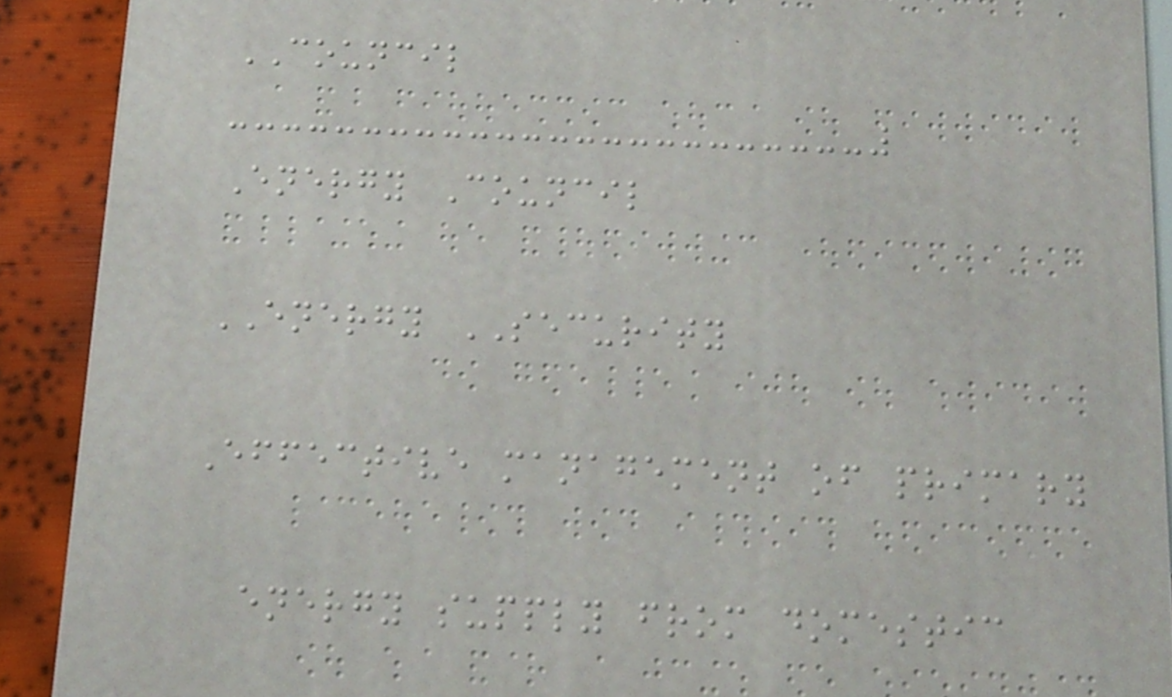COUNCIL
Energy Council
ENERGY SECURITY
Effective management of primary
energy supply from domestic
